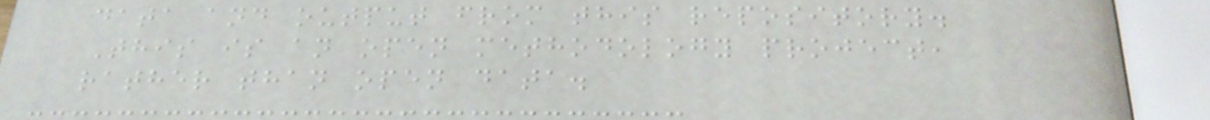data and output from this repository.
This is an open methodology project,
rather than open data.
